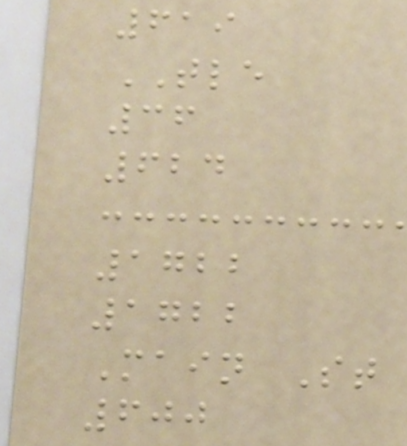619
TLE
36
624
1722
1722
Main St
600
